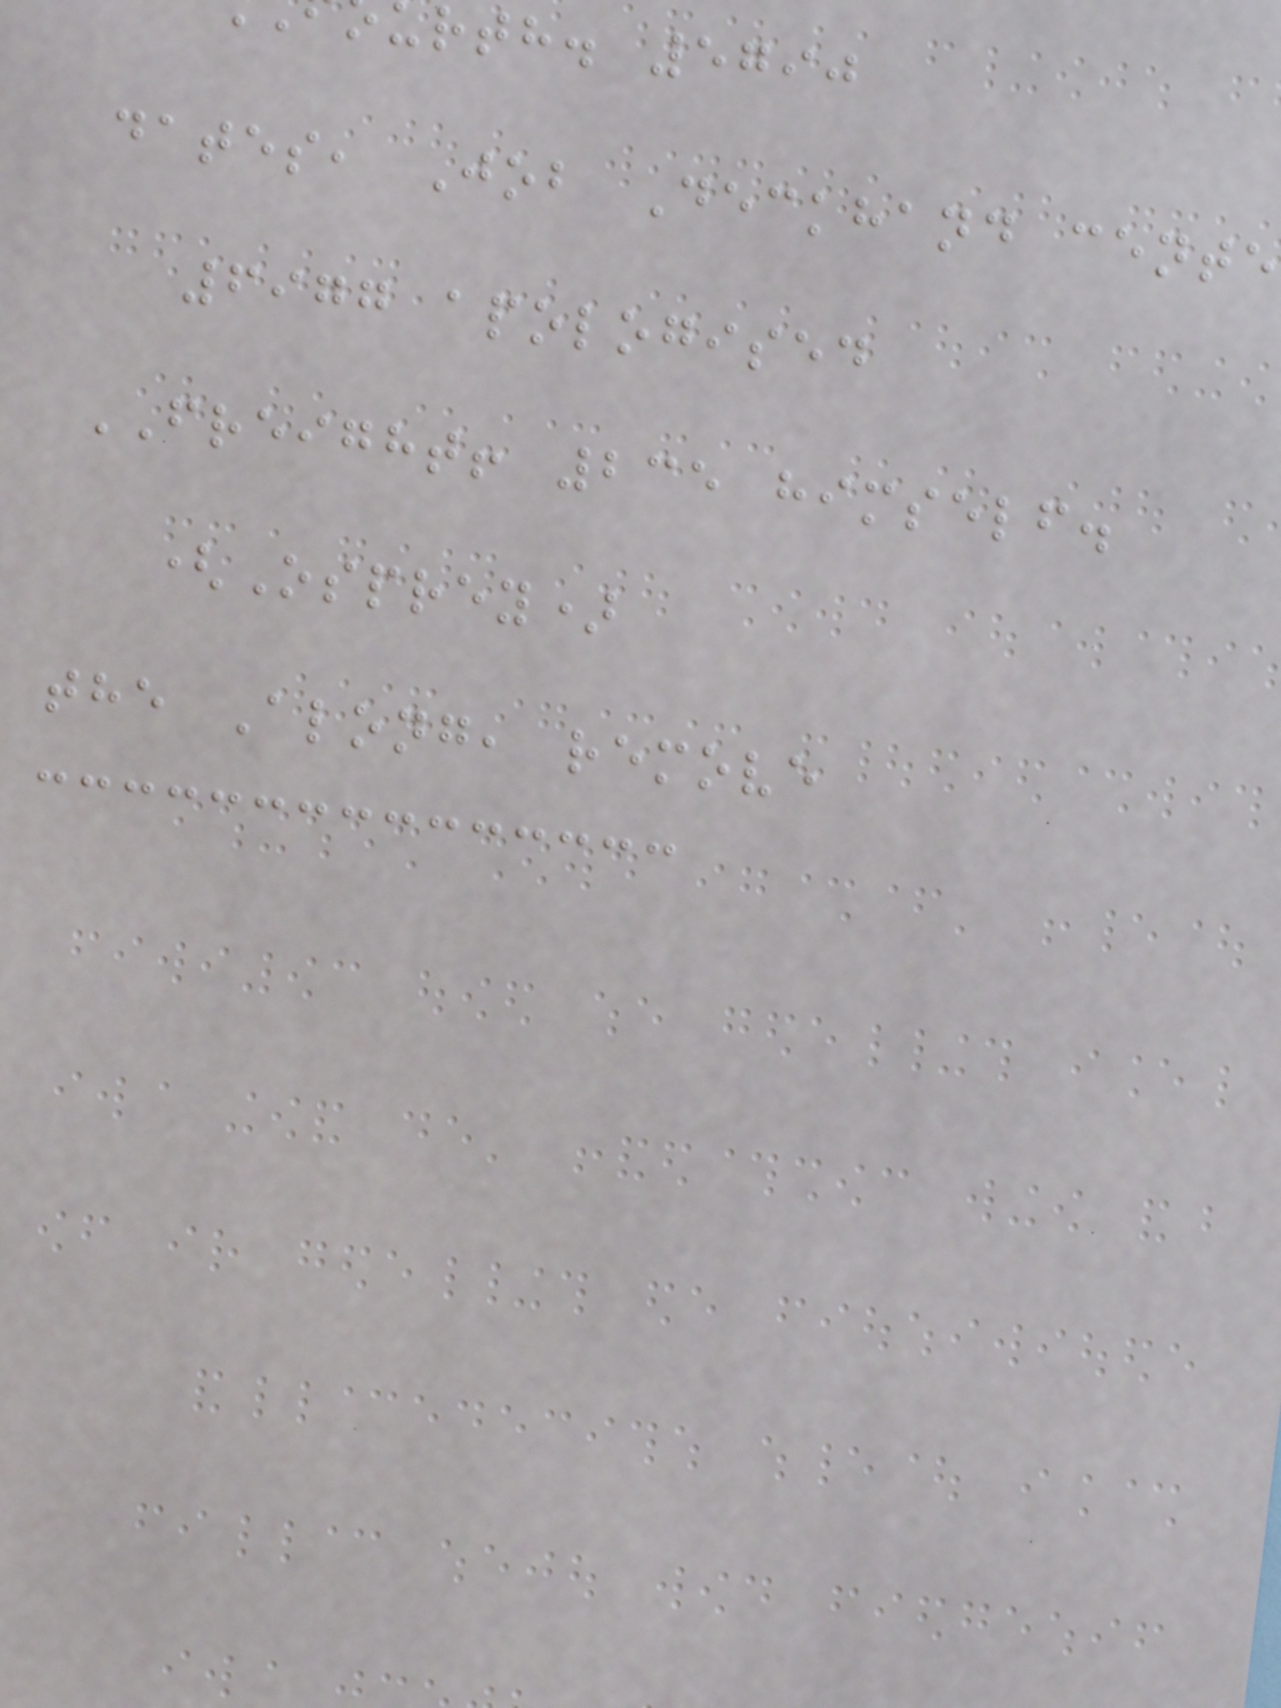rth. 5790
dates, Job Deckhand cente
6977 apologised
FREIGHT! 235 himself.
(Osprey)
the Along, remove
